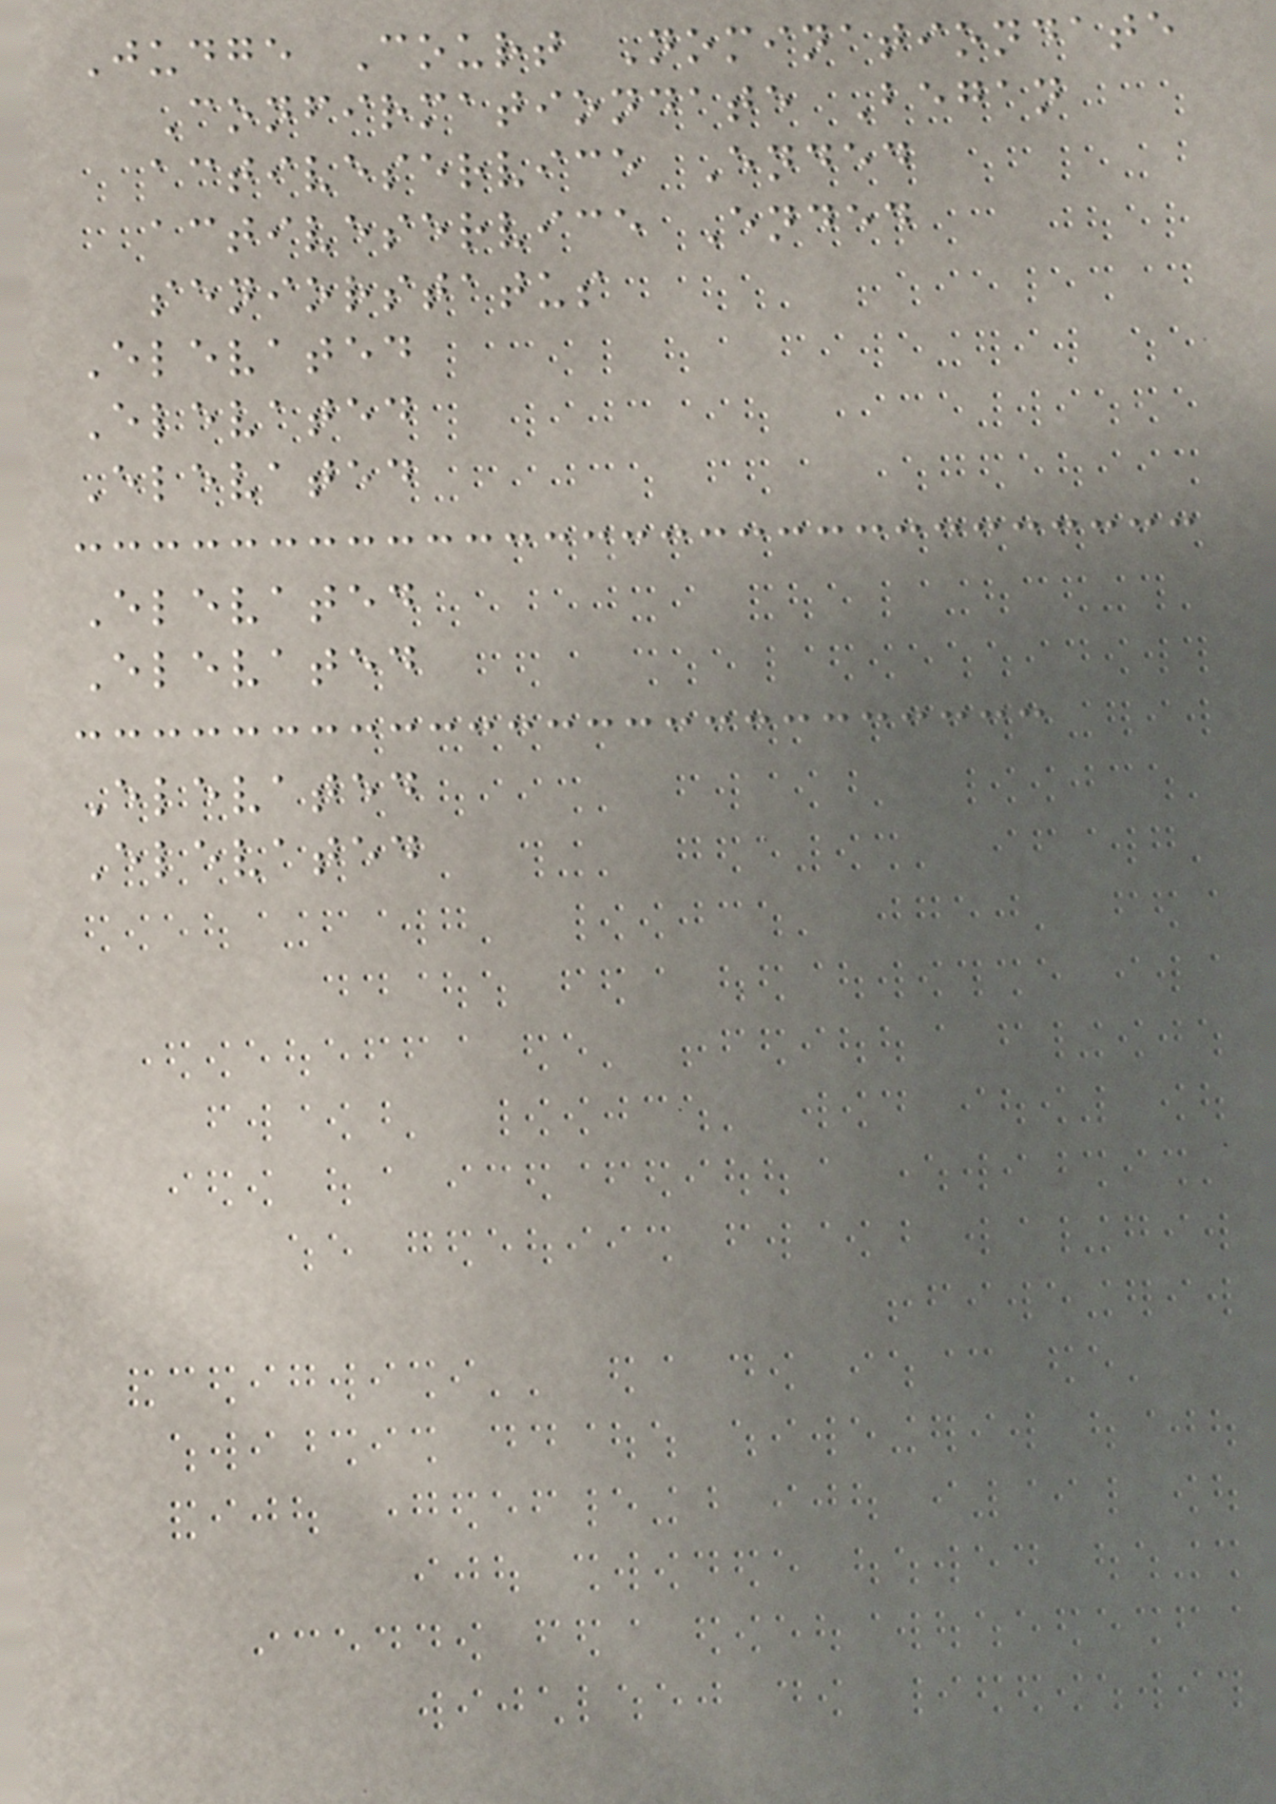Judge Court Nominationdate
Confirmationdate Began
activeservice Ended
activeservice Ended
seniorstatus
Elevated
Elevated
Elevated
Elevated
Elevated
Elevated
Elevated
